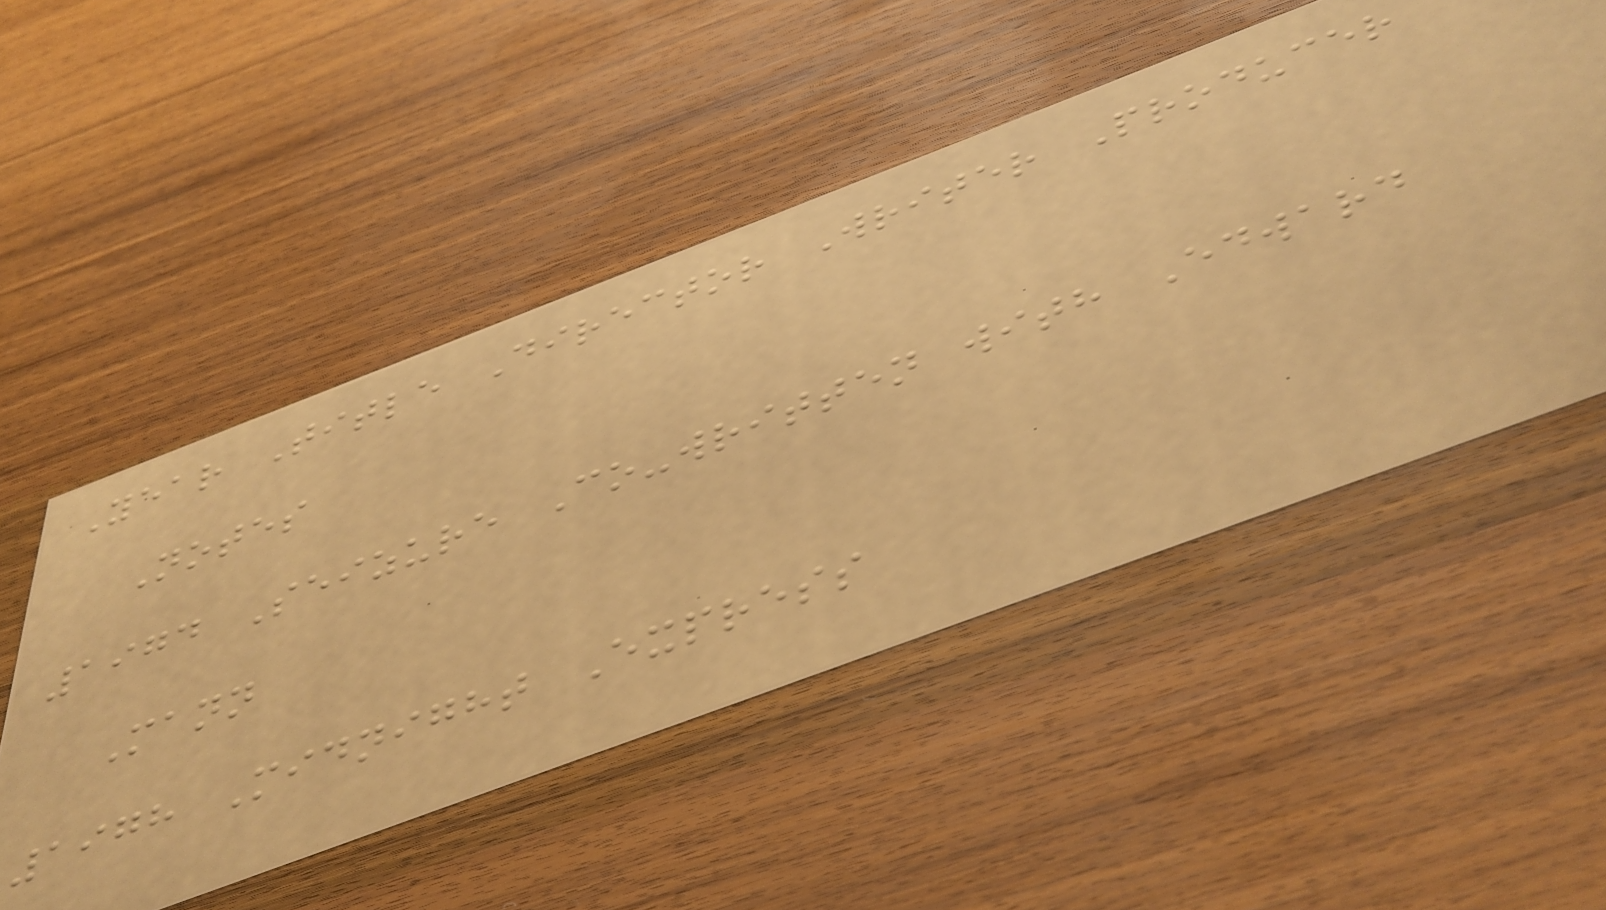Year Title Director Writer Producer
Notes
1974 Seizure Co-written with Edward
Mann
1978 Midnight Express
